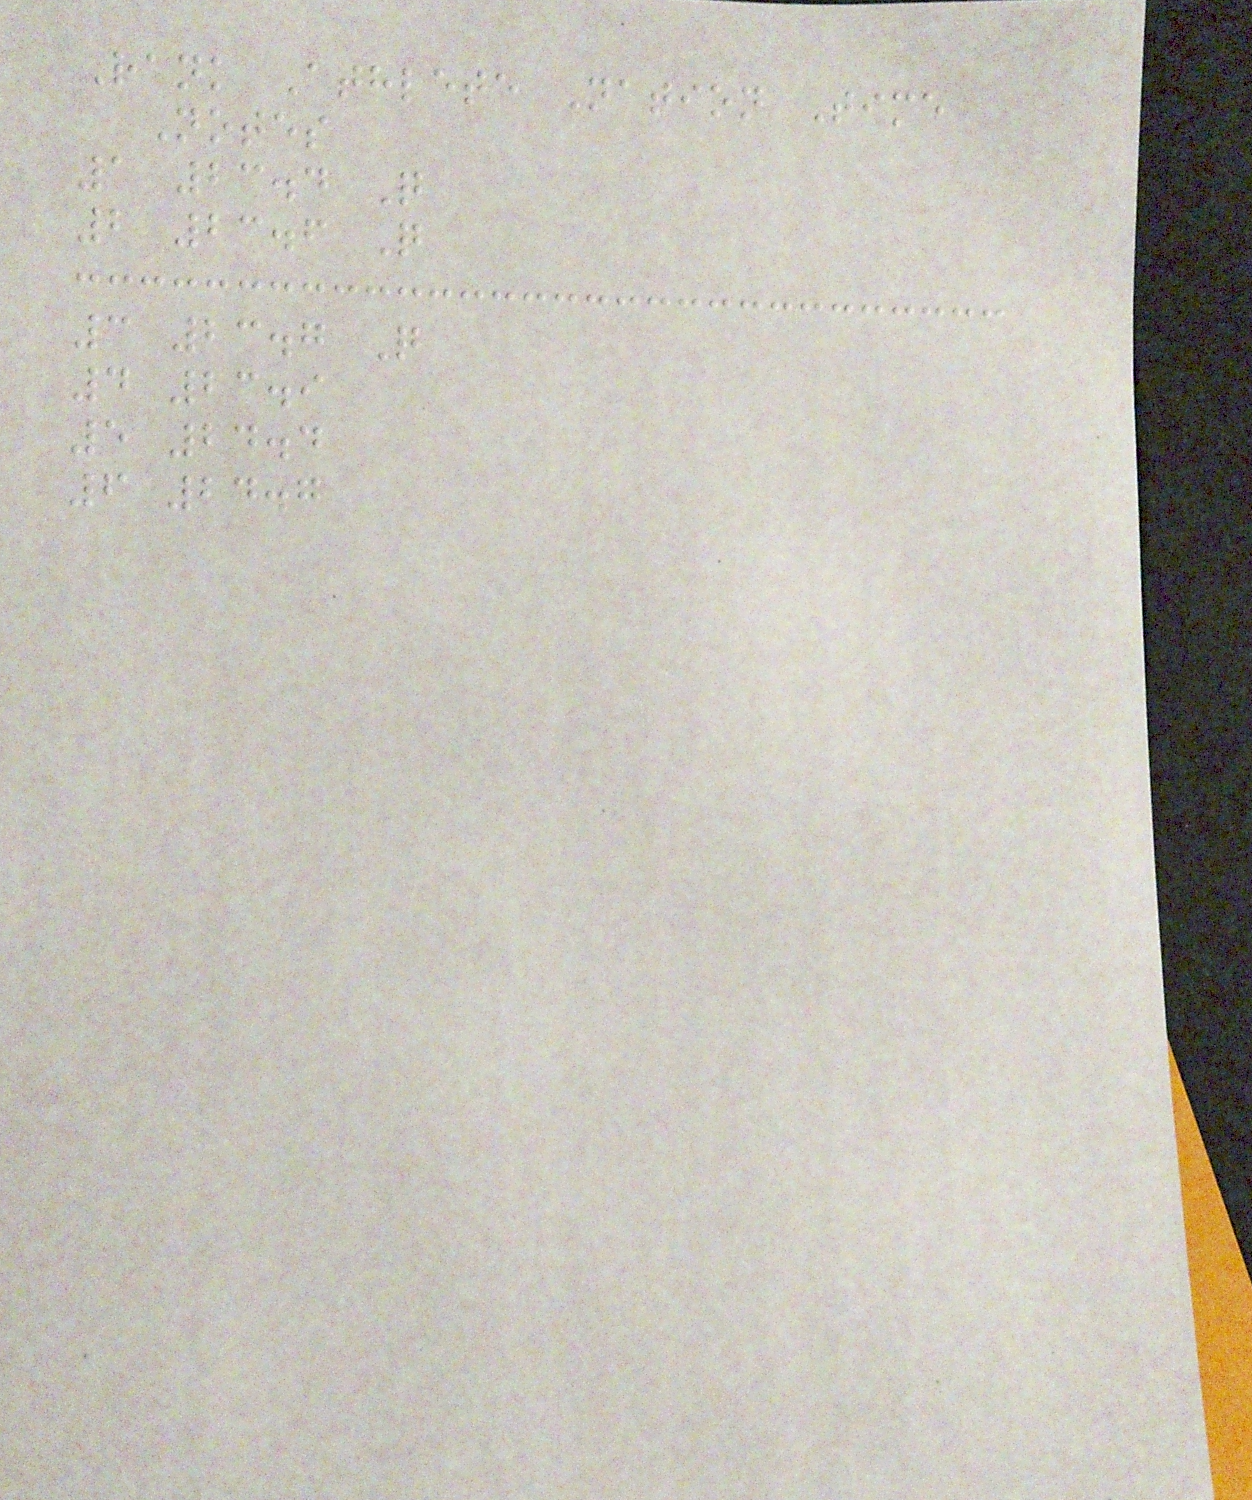Rank Athlete Nation Time
Notes
1 23.4 Q
2 23.6 Q
3 23.7 Q
4 23.9
5 24.4
6 24.7
